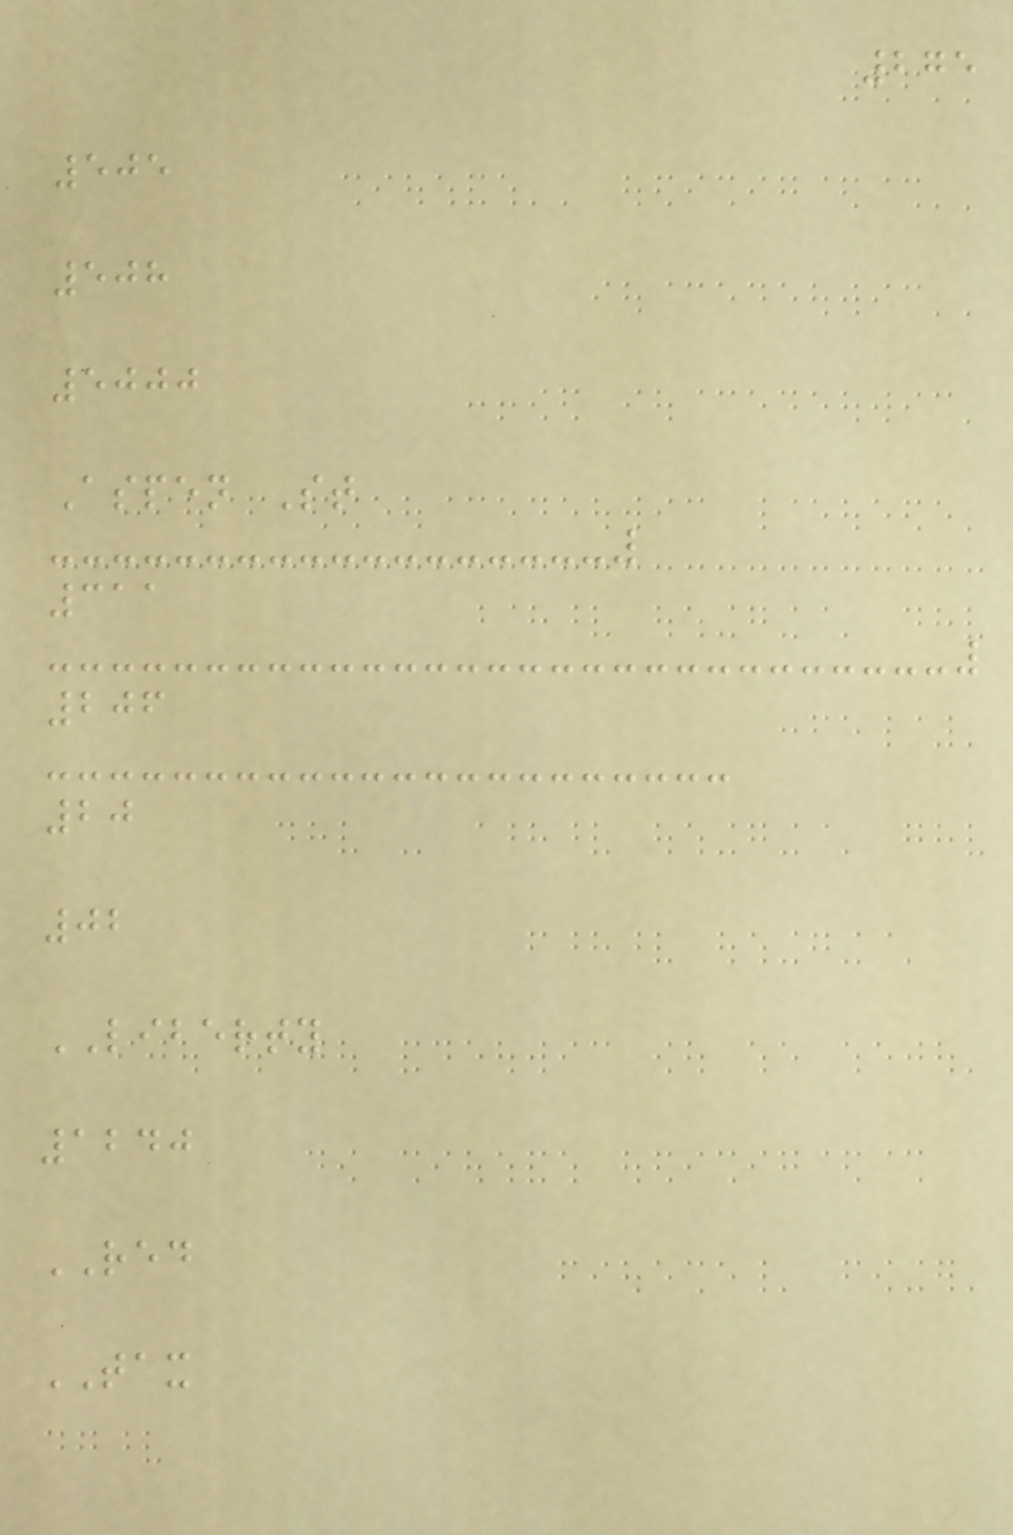275
505
508
5000
Aspen St
311
206
20
02
LIBERTY
1240
RED
TAX
